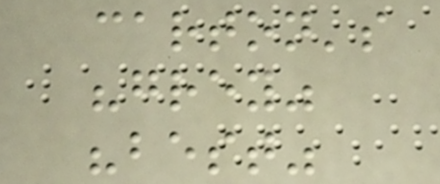carton's
"grey"
"best"
